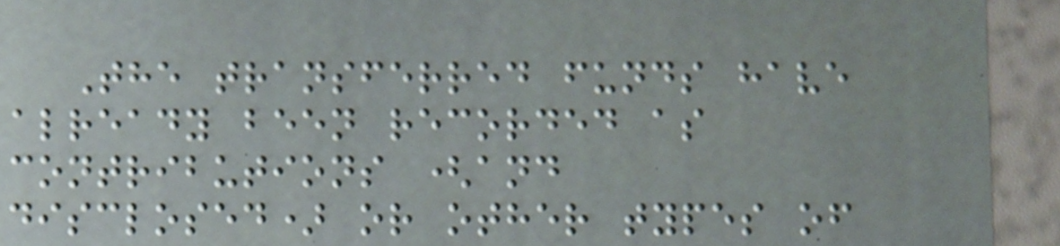The transferred funds have
already been recorded as
contributions (and
disclosed) or other types of
